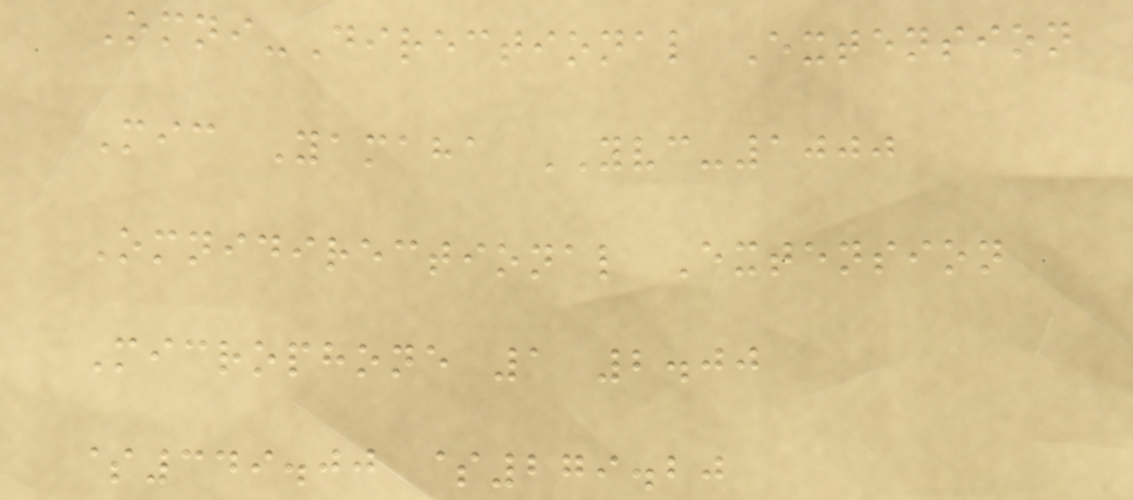Omni-Directional Extension
Mic Yamaha YVC-1000
Omnidirectional Extension
Microphone 1 2.00
$349.00 $279.20
